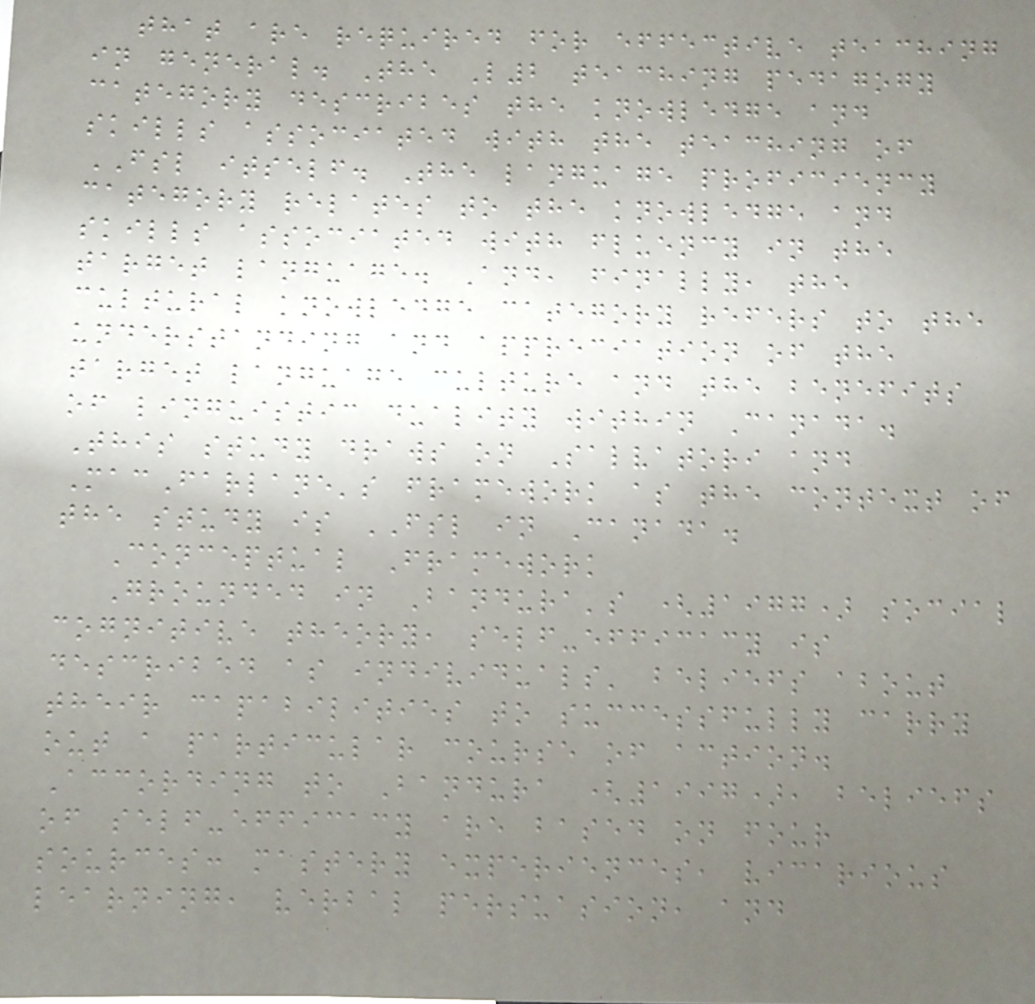that are required for effective teaching
in general. The L2 teaching pedagogy
category describes the knowledge and
skills associated with the teaching of
FSL itself. The language proficiency
category relates to the knowledge and
skills associated with fluency in the
target language. And, finally, the
cultural knowledge category refers to the
understanding and appreciation of the
target language culture and the benefits
of linguistic duality within Canada.
This study draws on Salvatori and
MacFarlane's framework as the context of
the study is FSL in Canada.
Conceptual Framework
Grounded in Bandura's (1977) social
cognitive theory, self-efficacy is
described as individuals' beliefs about
their capabilities to successfully carry
out a particular course of action.
According to Bandura (1997), beliefs
of self-efficacy are based on four
sources: mastery experiences, vicarious
learning, verbal persuasion, and
